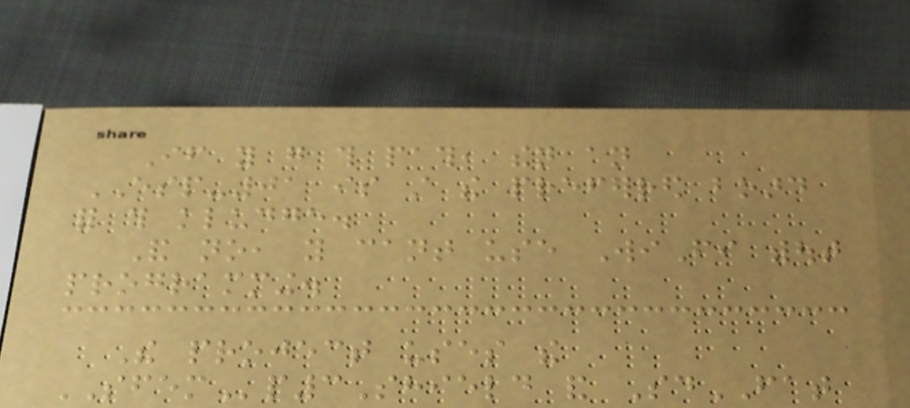If you go this path, then an
ESP-01 is still the preferred board
for this kludge.
And no, you cant use WiFi without
programming.
The project uses the
SFEMp3Shield and SdFAT
